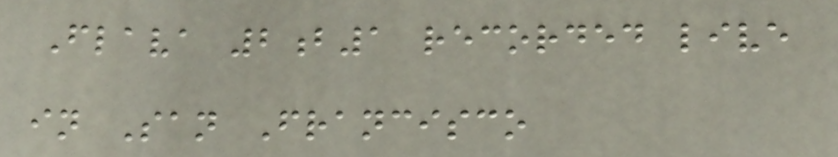Flava 2b1 recorded live
in San Francisco
